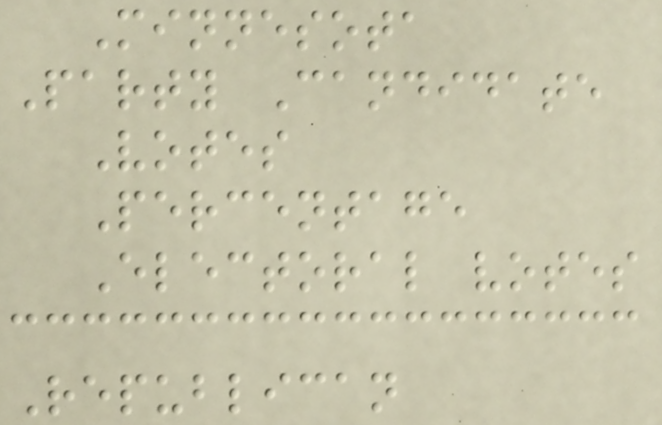Minnesota
Party Candidate
Votes
Percentage
Electoral votes
Republican
